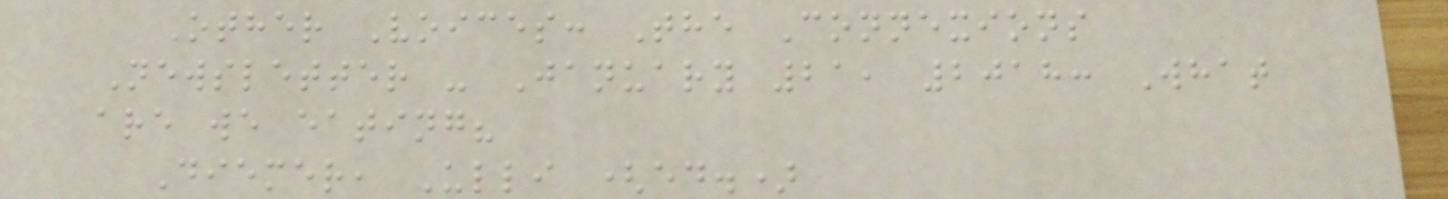Other Voices: The Connexions
Newsletter - January 21, 2018: What
are we eating?
Diemer, Ulli (ed.)
